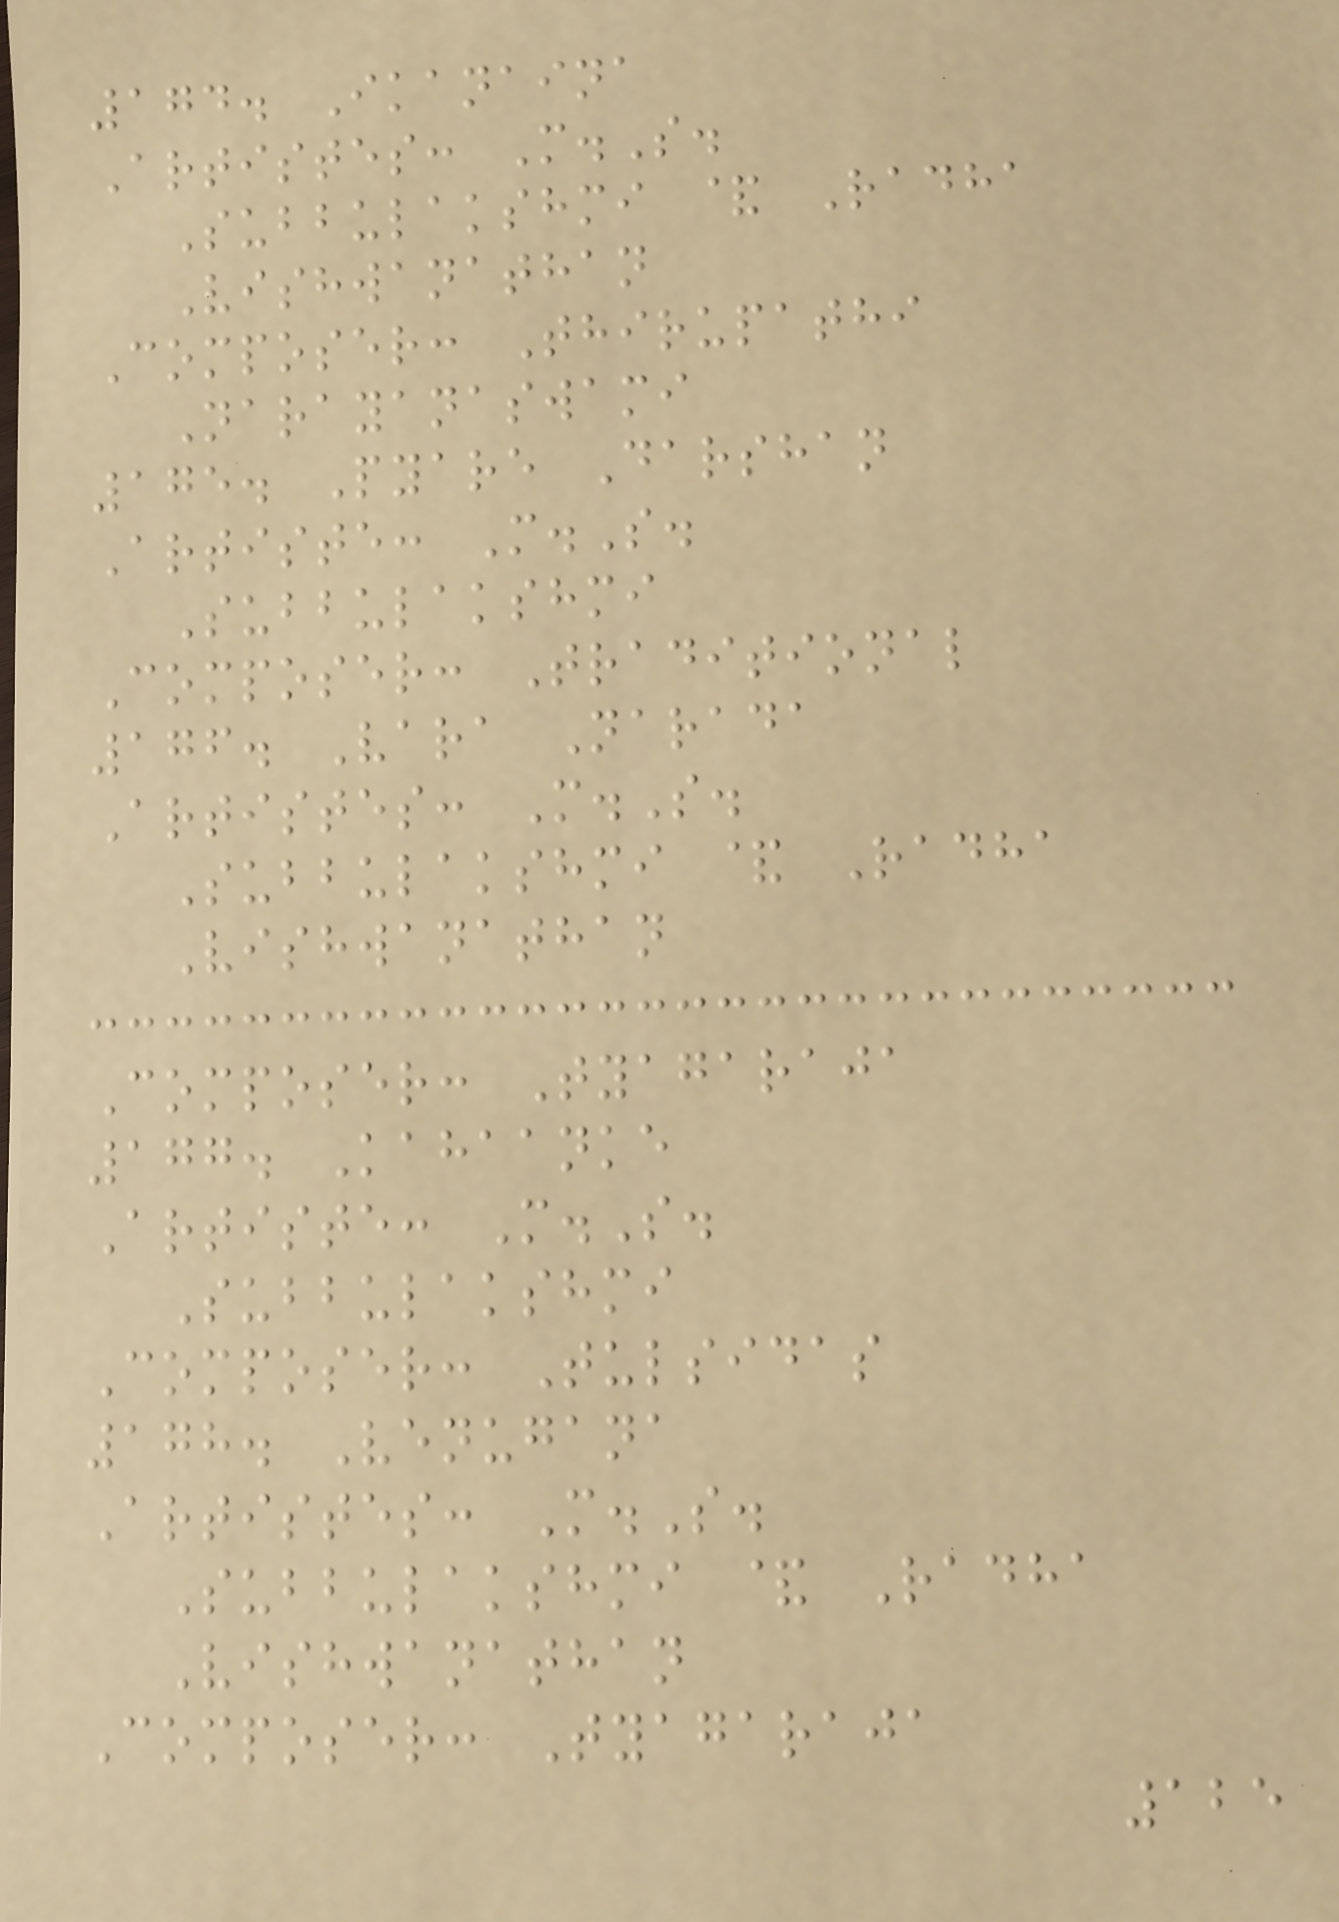174. Ikanaina
Artistes: M.S.
Subbulakshmi & Radha
Vishwanathan
Composer: Thirupathi
Narayanaswami
175. Pyare Darshan
Artiste: M.S.
Subbulakshmi
Composer: Traditional
176. Vara Narada
Artistes: M.S.
Subbulakshmi & Radha
Vishwanathan
Composer: Tyagaraja
177. Kahaanke
Artiste: M.S.
Subbulakshmi
Composer: Tulsidas
178. Venugana
Artistes: M.S.
Subbulakshmi & Radha
Vishwanathan
Composer: Tyagaraja
125
